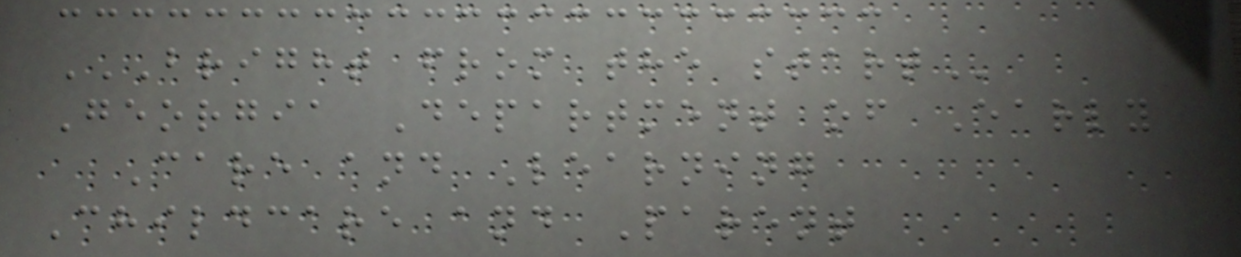BRIGHT FROM THE START
Georgia Department of Early
Care and Learning
Childcare and Parent
